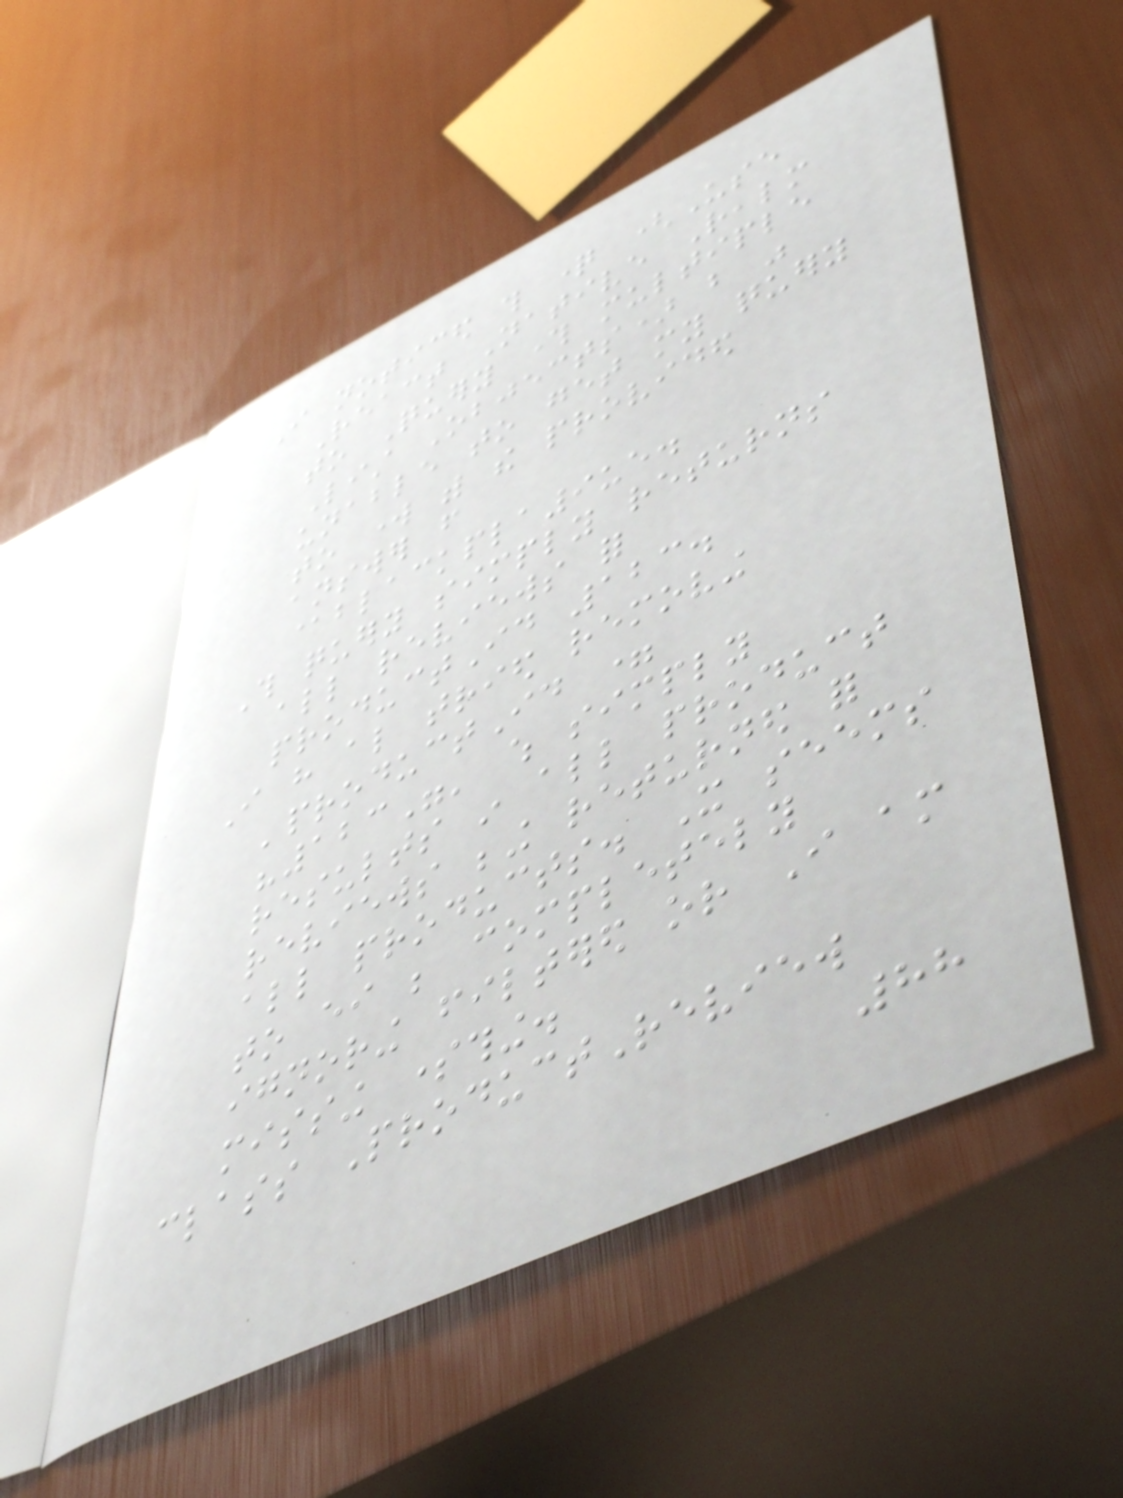I noticed this question (Use
React Native Realm
to Query through multiple
List Objects) but was
unable to get my query
to work with the provided
answer from
@blackpla9ue.
This query simply returns
all reviews for
productId 123.
I have also tried removing
'productId =
"123"' which simply
results in all product
reviews being returned for
all products. It seems
to either be completely
ignoring filtered or I am
missing something.
class ProductReview
88
